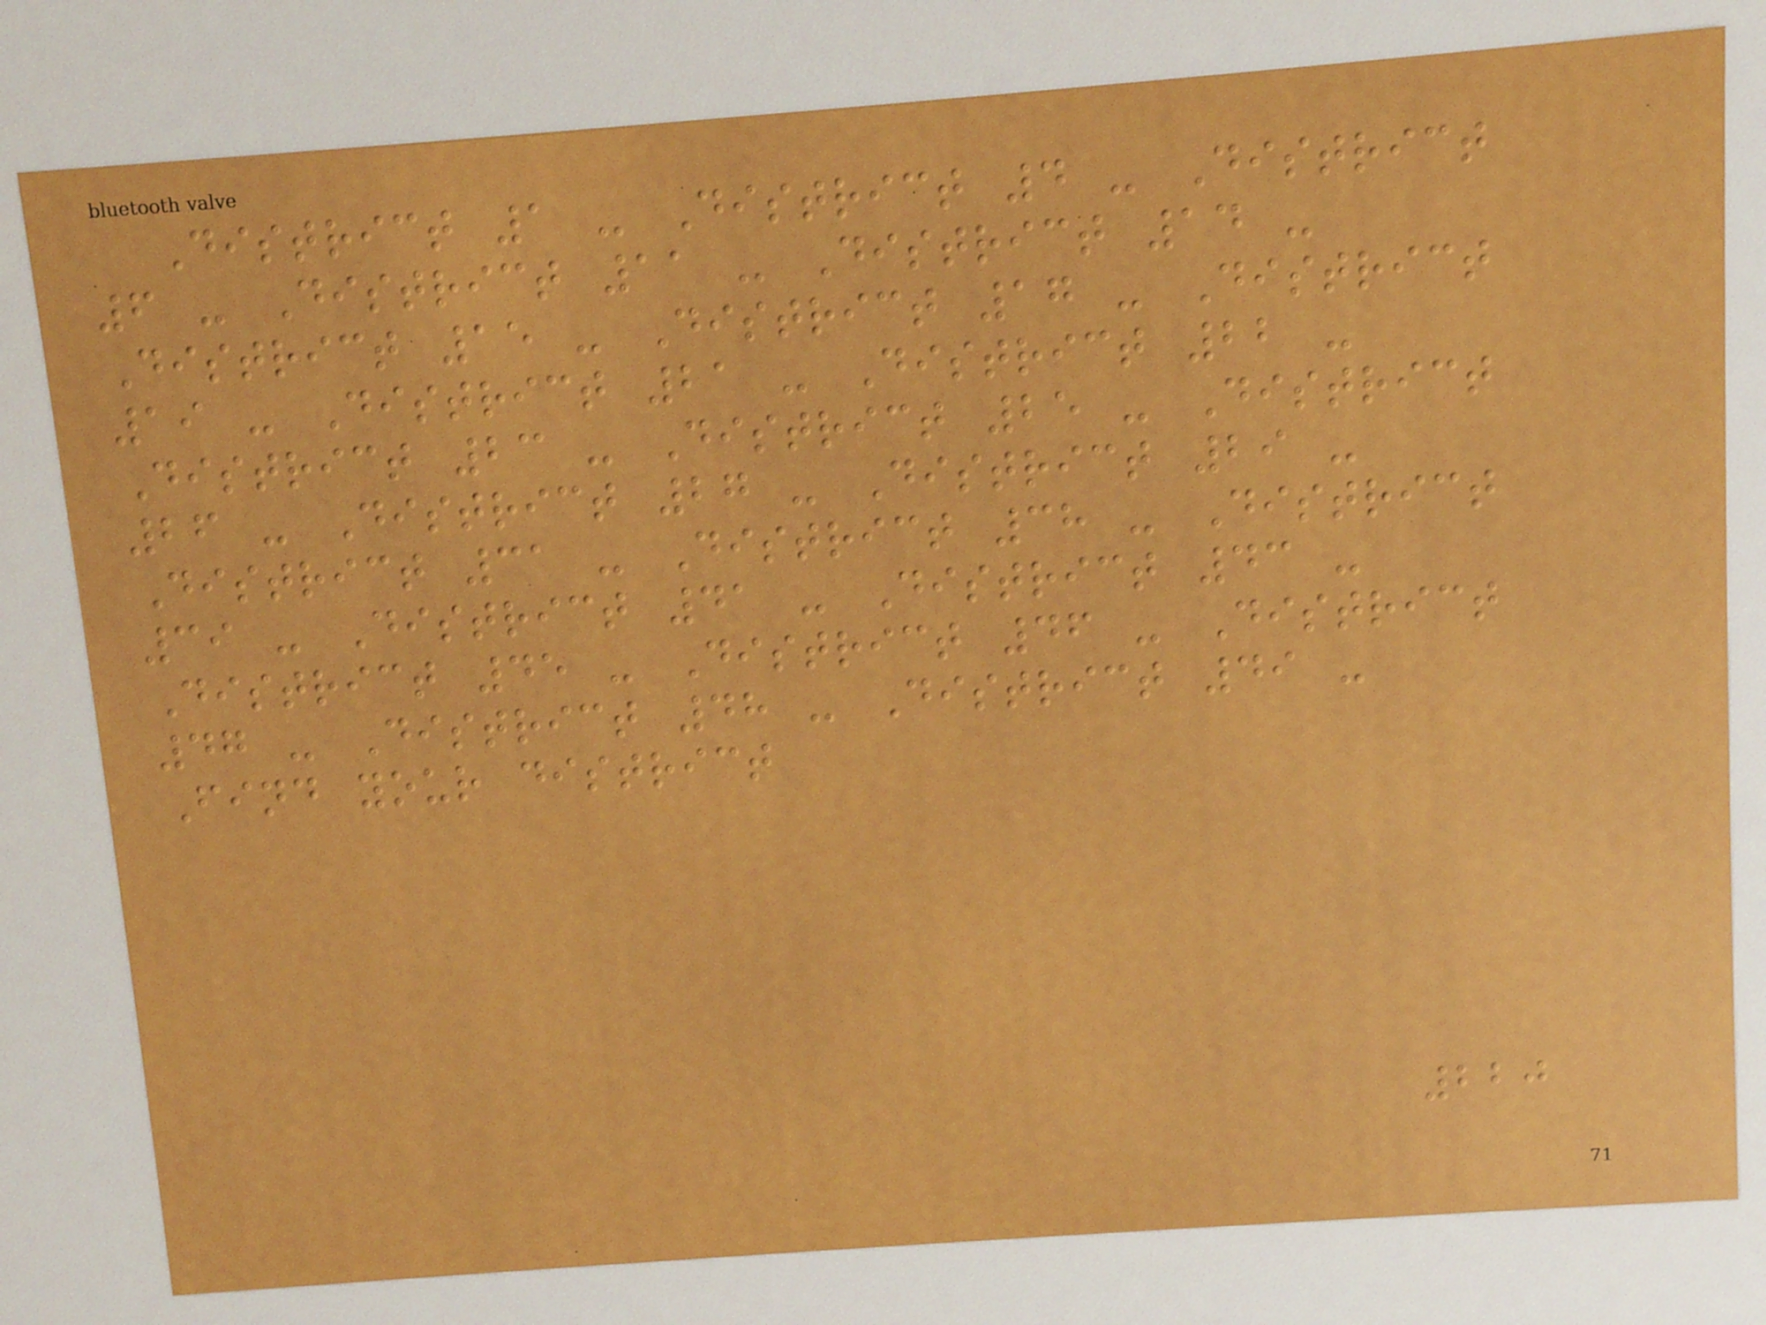District 1 - District 4 - District
6 - District 11 - District 14 -
District 15 - District 17 - District
19 - District 21 - District 22 -
District 23 - District 25 - District
26 - District 27 - District 29 -
District 31 - District 38 - District
39 - District 41 - District 43 -
District 45 - District 46 - District
47 - District 48 - District 49 -
Find your district
220
